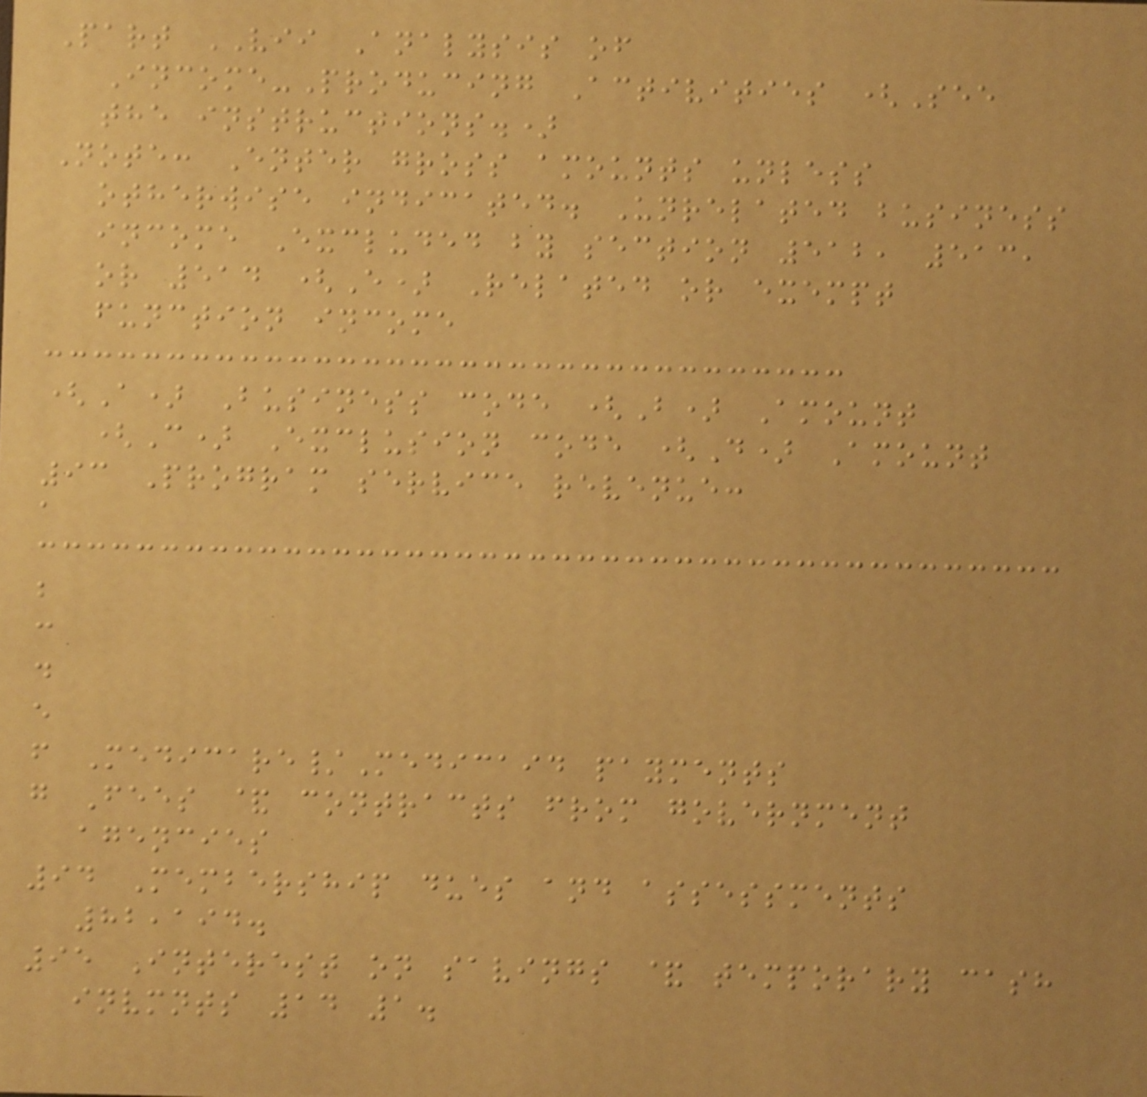Part VII Analysis of
Income-Producing Activities (See
the instructions.)
Note: Enter gross amounts unless
otherwise indicated. Unrelated business
income Excluded by section 512, 513,
or 514 (E) Related or exempt
function income
(A) Business code (B) Amount
(C) Exclusion code (D) Amount
93 Program service revenue:
a
b
c
d
e
f Medicare/Medicaid payments
g Fees & contracts from government
agencies
94 Membership dues and assessments
82,194.
95 Interest on savings & temporary cash
invmnts 14 1.
